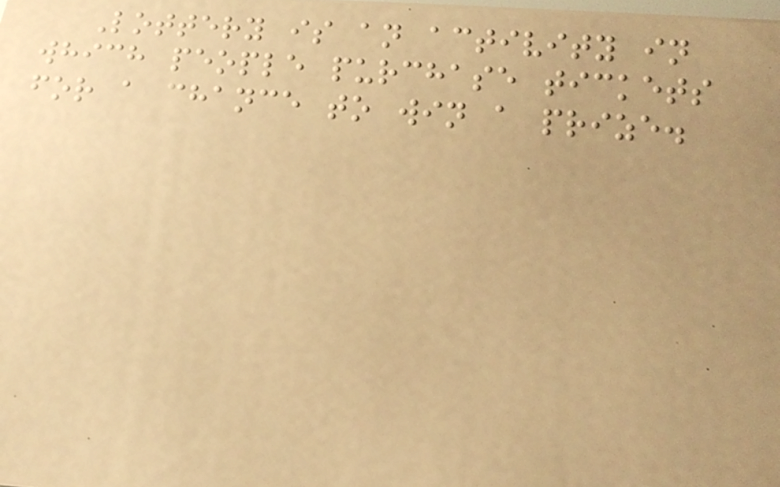Lottery is an activity in
which people purchase tickets
for a chance to win a prize.
